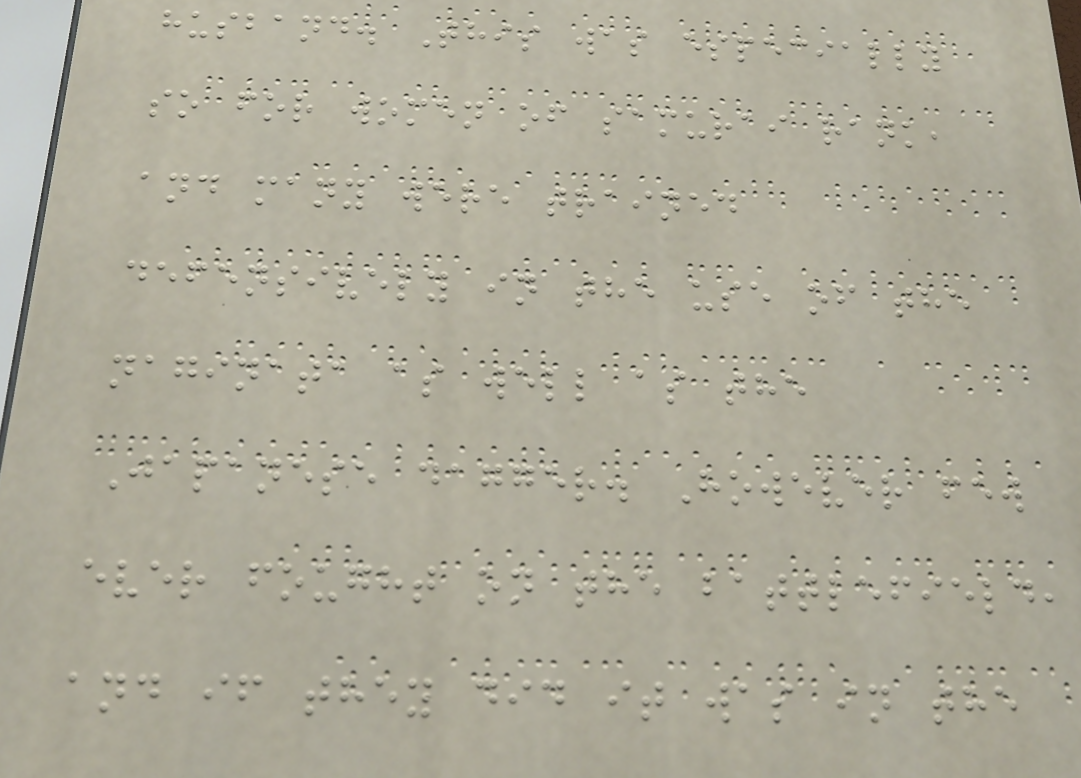husband. This was especially
so for women of samurai rank,
and many were trained
defensively in the use of the
naginata as well as the
Japanese dagger. However few
ever fought on the battlefield,
and if they did it was in the
